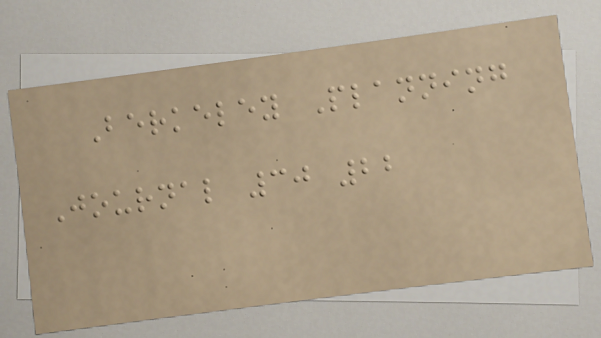Berkeley Planning
Journal 30 22
